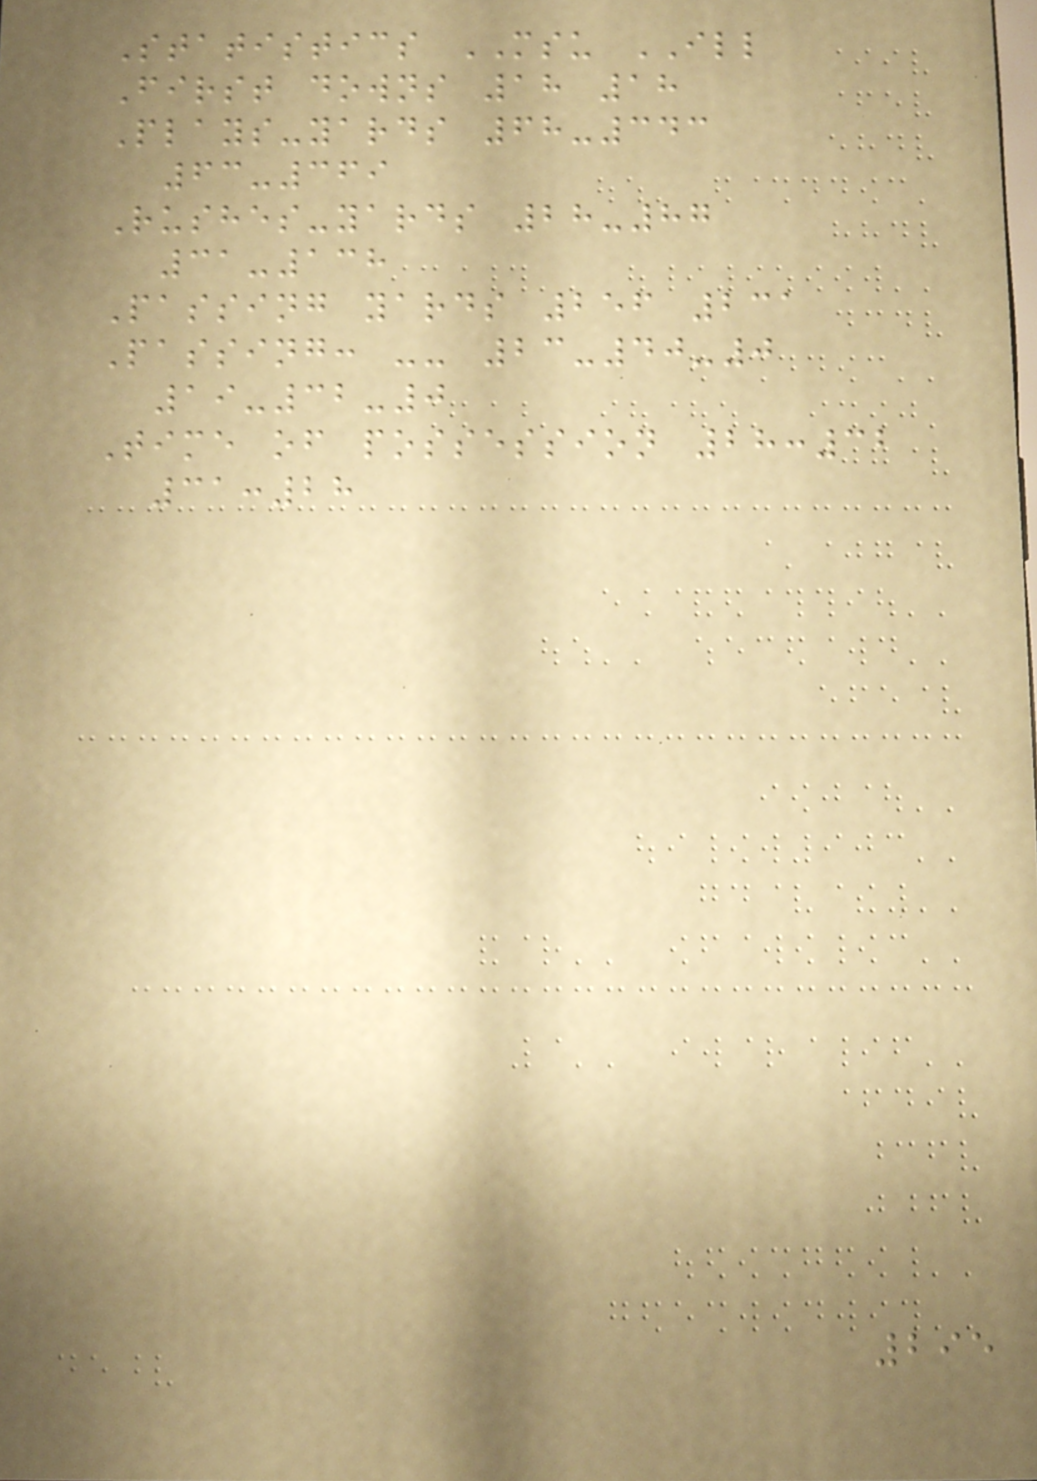Statistics MSU ILL
First downs 18 18
Plays-yards 68-343
63-369
Rushes-yards 28-87
31-138
Passing yards 256 231
Passing: -- 23-40-0
19-32-0
Time of possession 28:32
31:28
295
